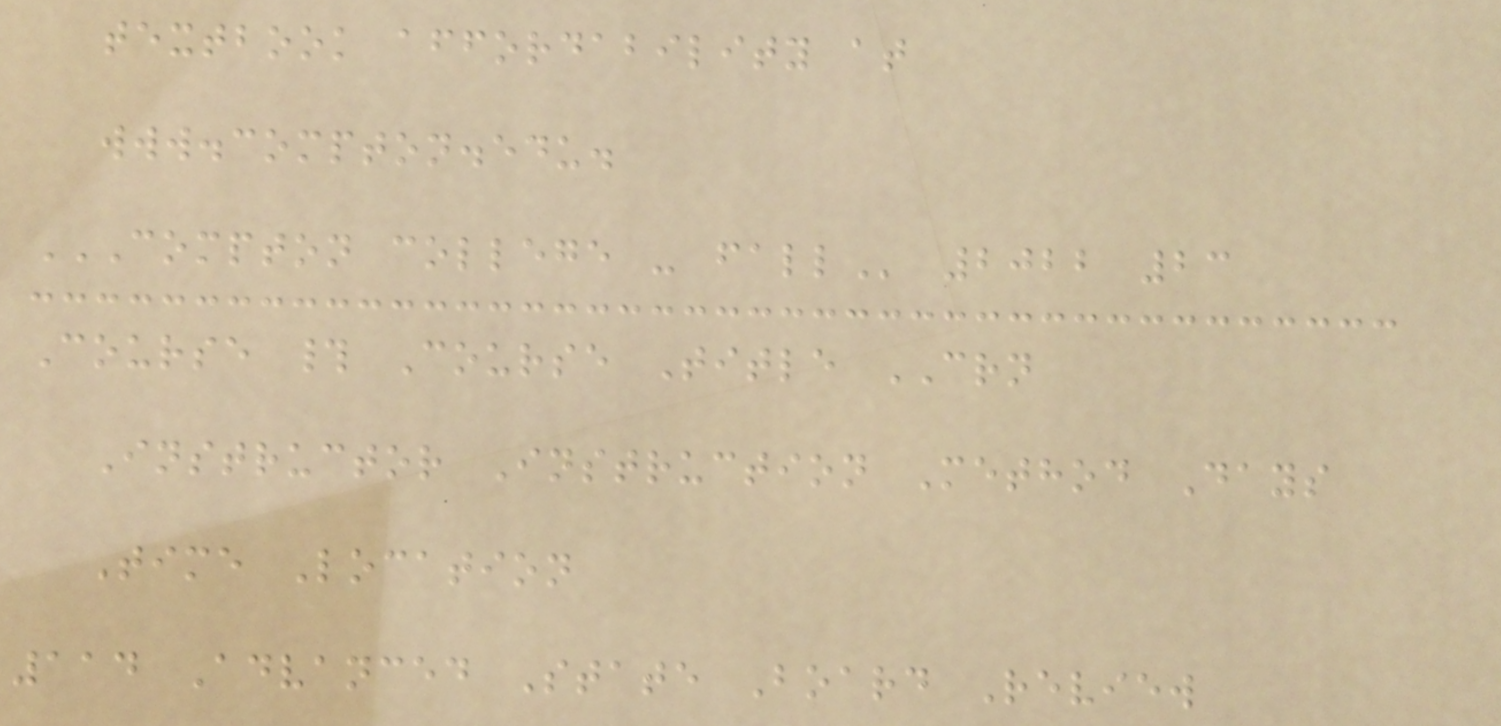textbook affordability at
www.compton.edu.
COMPTON COLLEGE - FALL 2022 23
Course # Course Title CRN
Instructor Instruction Method Days
Time Location
114 Advanced State Board Review
